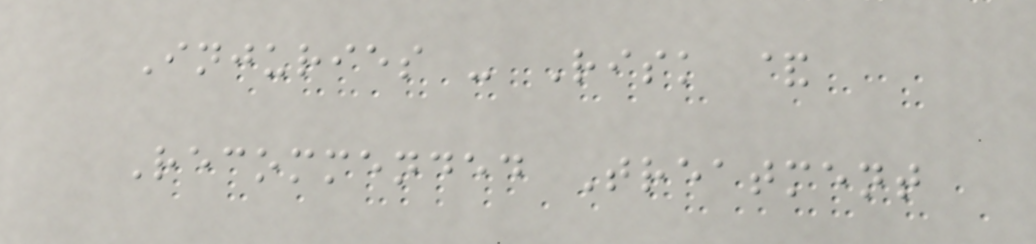Injuries - Risk &
Recommended Treatment
